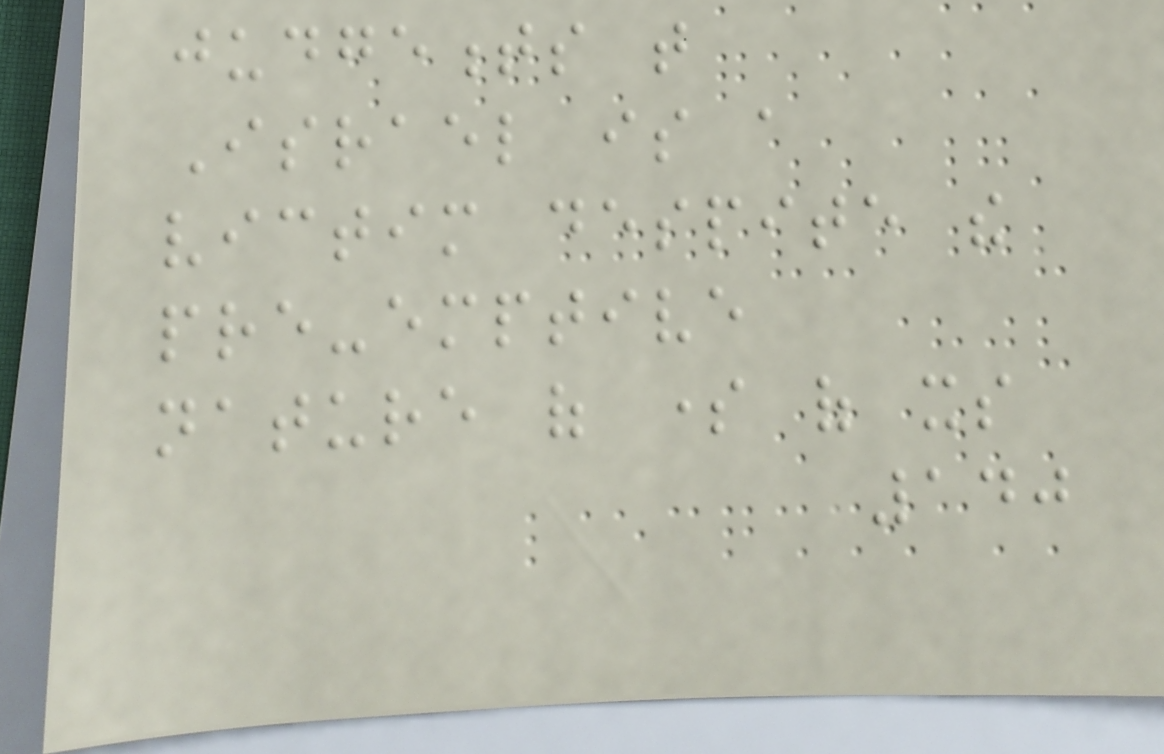judgements that
Israel is a
victim despite the
pre-emptive
nature of some of its
140
